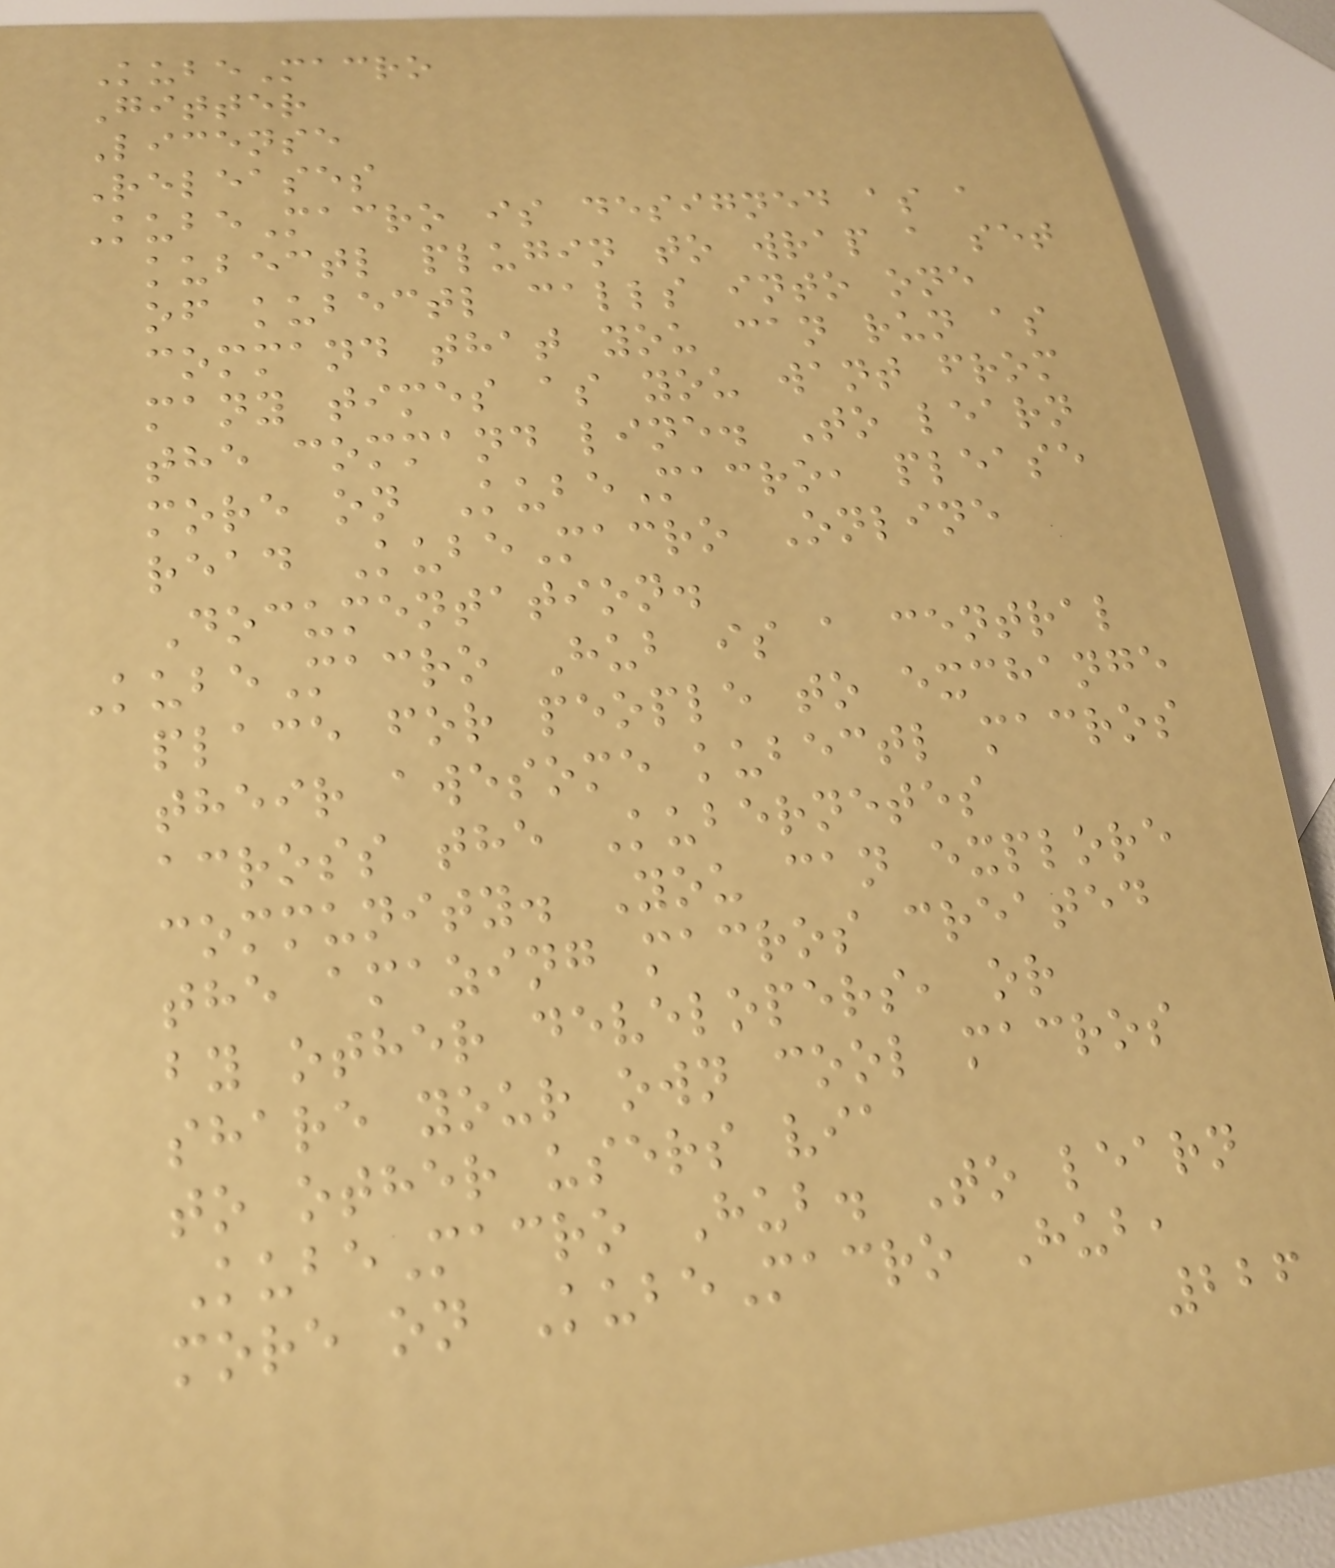KubeMacro
Gitter
License
Releases
KubeMacro is designed as a
kubectl plugin to wrap a set
of kubectl calls into one
command that you can run as
many times as you want from
the command line. To learn
more on KubeMacro, please
read KubeMacro Online
Documentation.
KubeMacro Hub is a central
place for people to exchange
their awesome kubectl macros
across the Kubernetes
community. You can explore
the amazing macros created
by other developers, or
share your own cool macros
to other users via
KubeMacro Hub. To learn
more on KubeMacro Hub,
226
